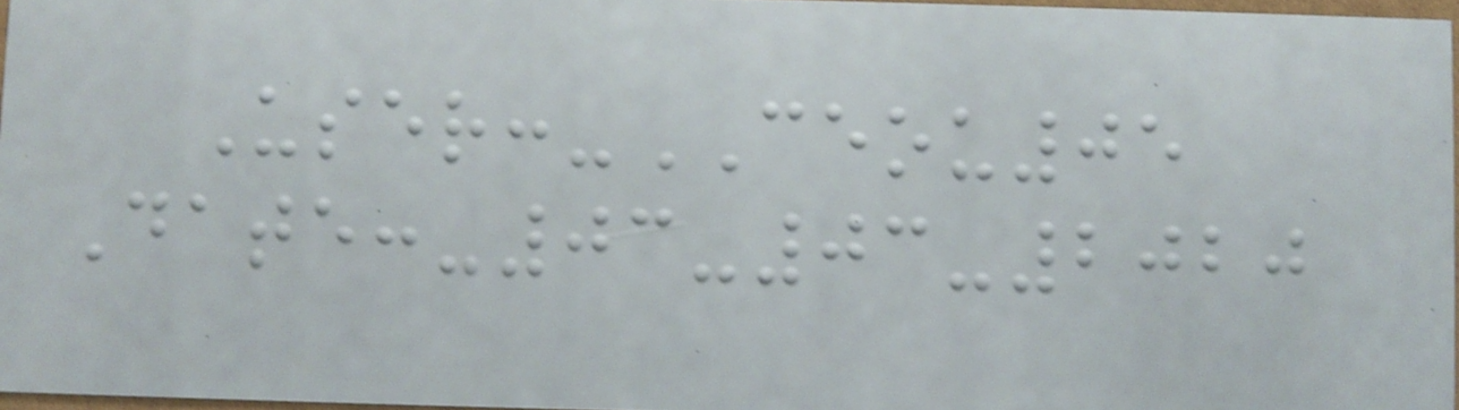User:-CEOU05
Date:-03-03-2020
